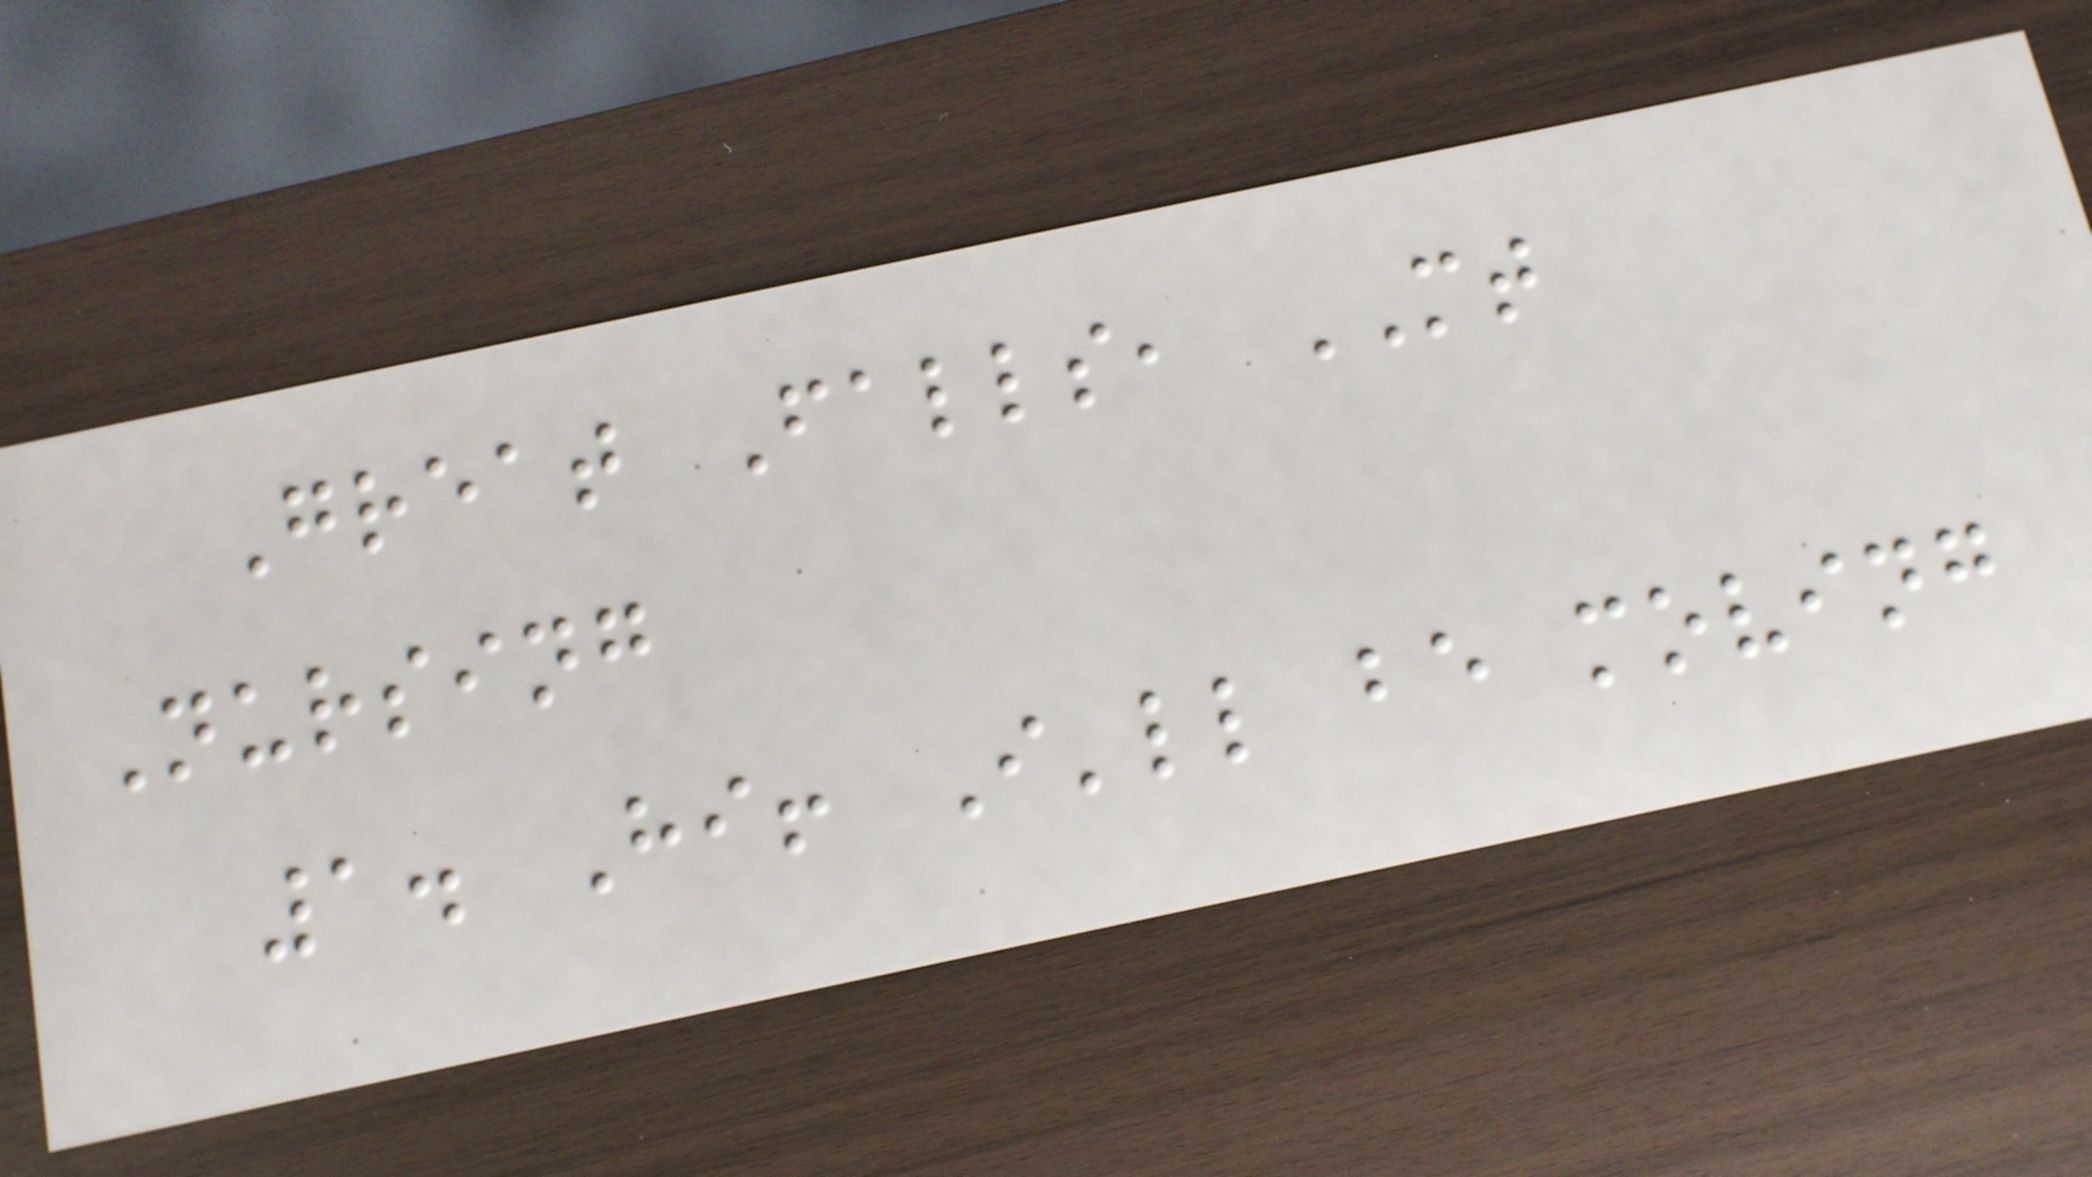Great Falls, MT
Nursing
1. Hi! I'll be moving
